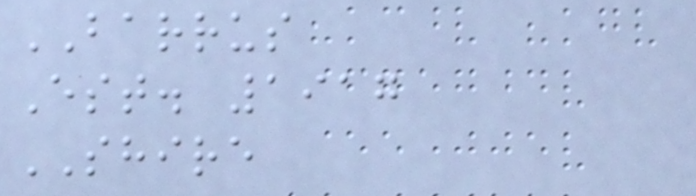BARRUS
Est. 1917
SHIRE
